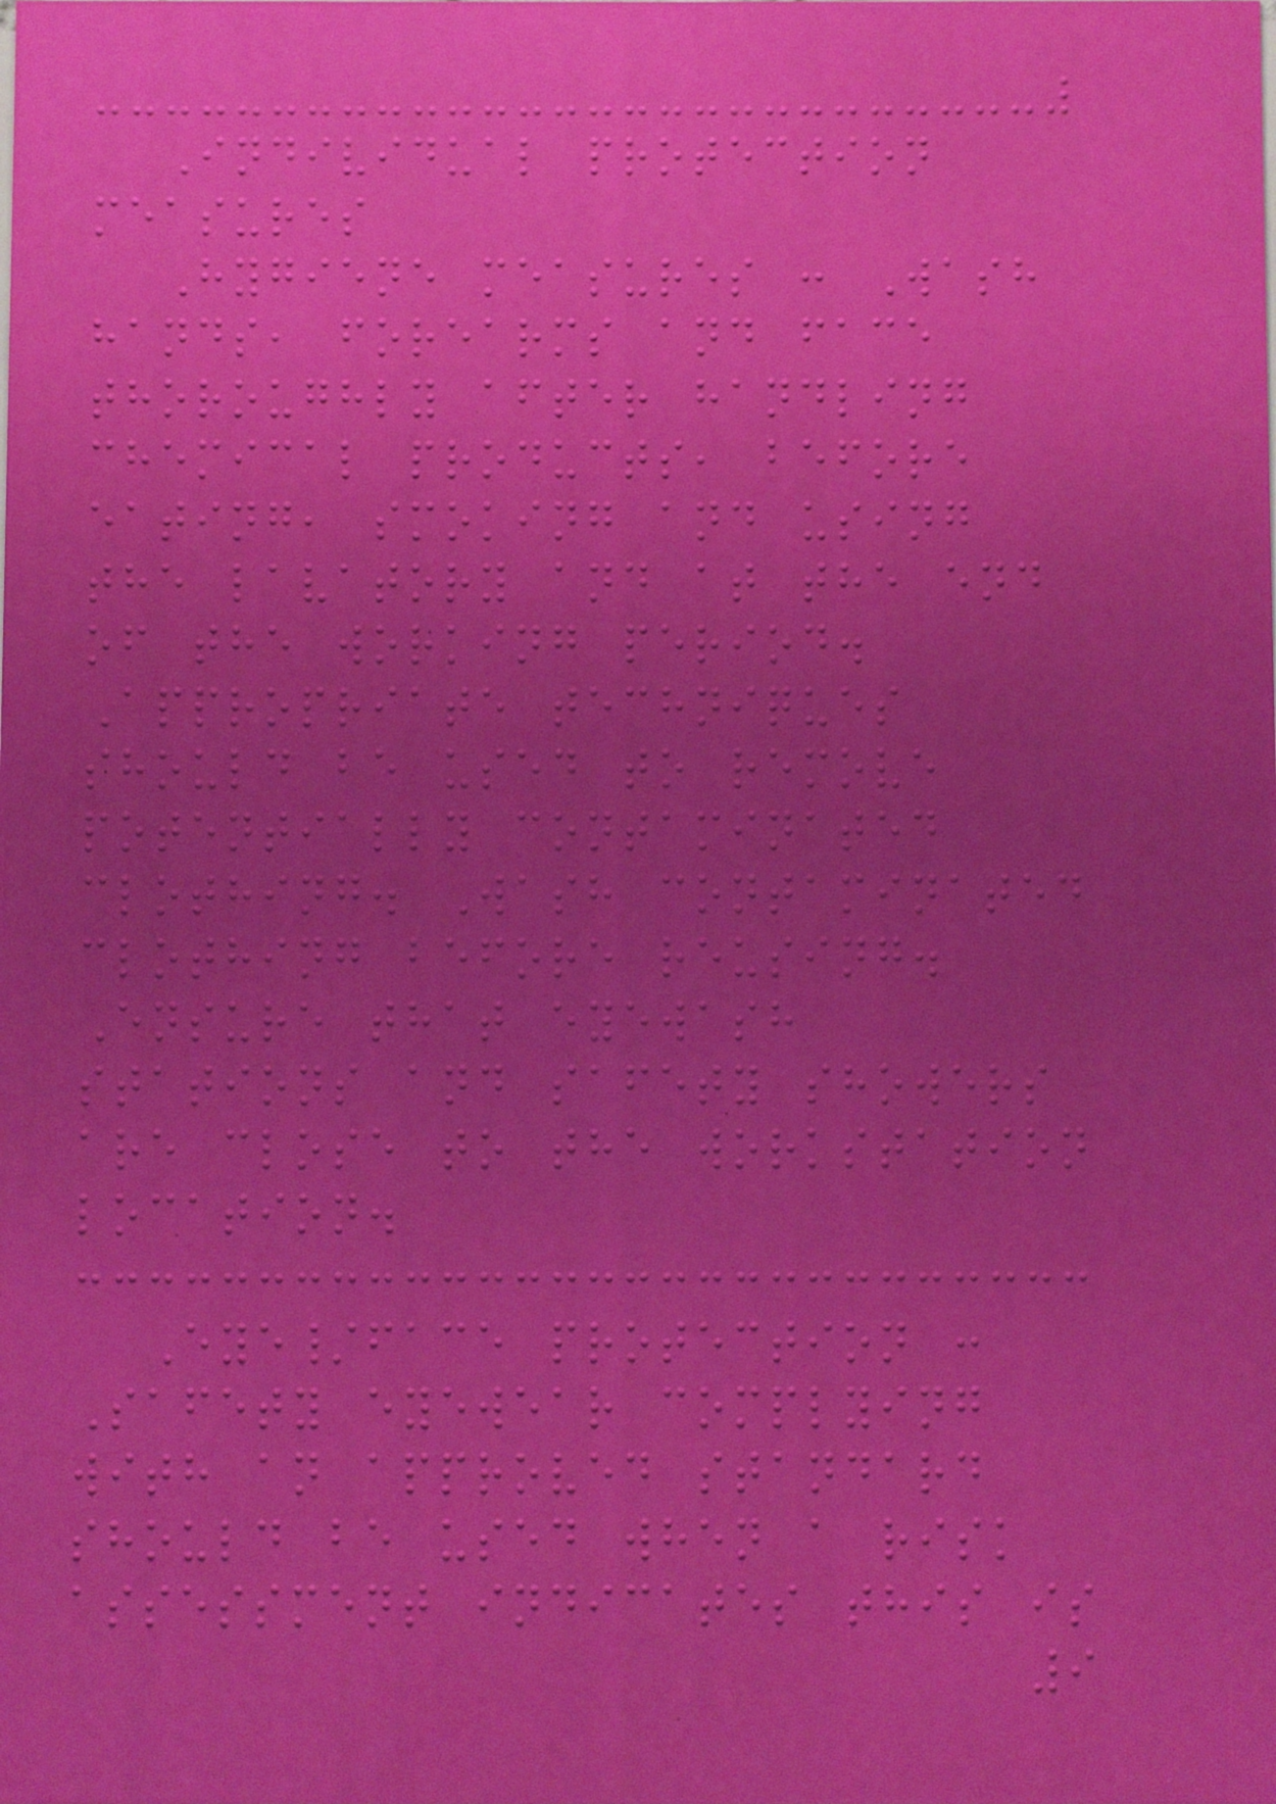Individual protection
measures
Hygiene measures : Wash
hands, forearms and face
thoroughly after handling
chemical products, before
eating, smoking and using
the lavatory and at the end
of the working period.
Appropriate techniques
should be used to remove
potentially contaminated
clothing. Wash contaminated
clothing before reusing.
Ensure that eyewash
stations and safety showers
are close to the workstation
location.
Eye/face protection :
Safety eyewear complying
with an approved standard
should be used when a risk
assessment indicates this is
9
